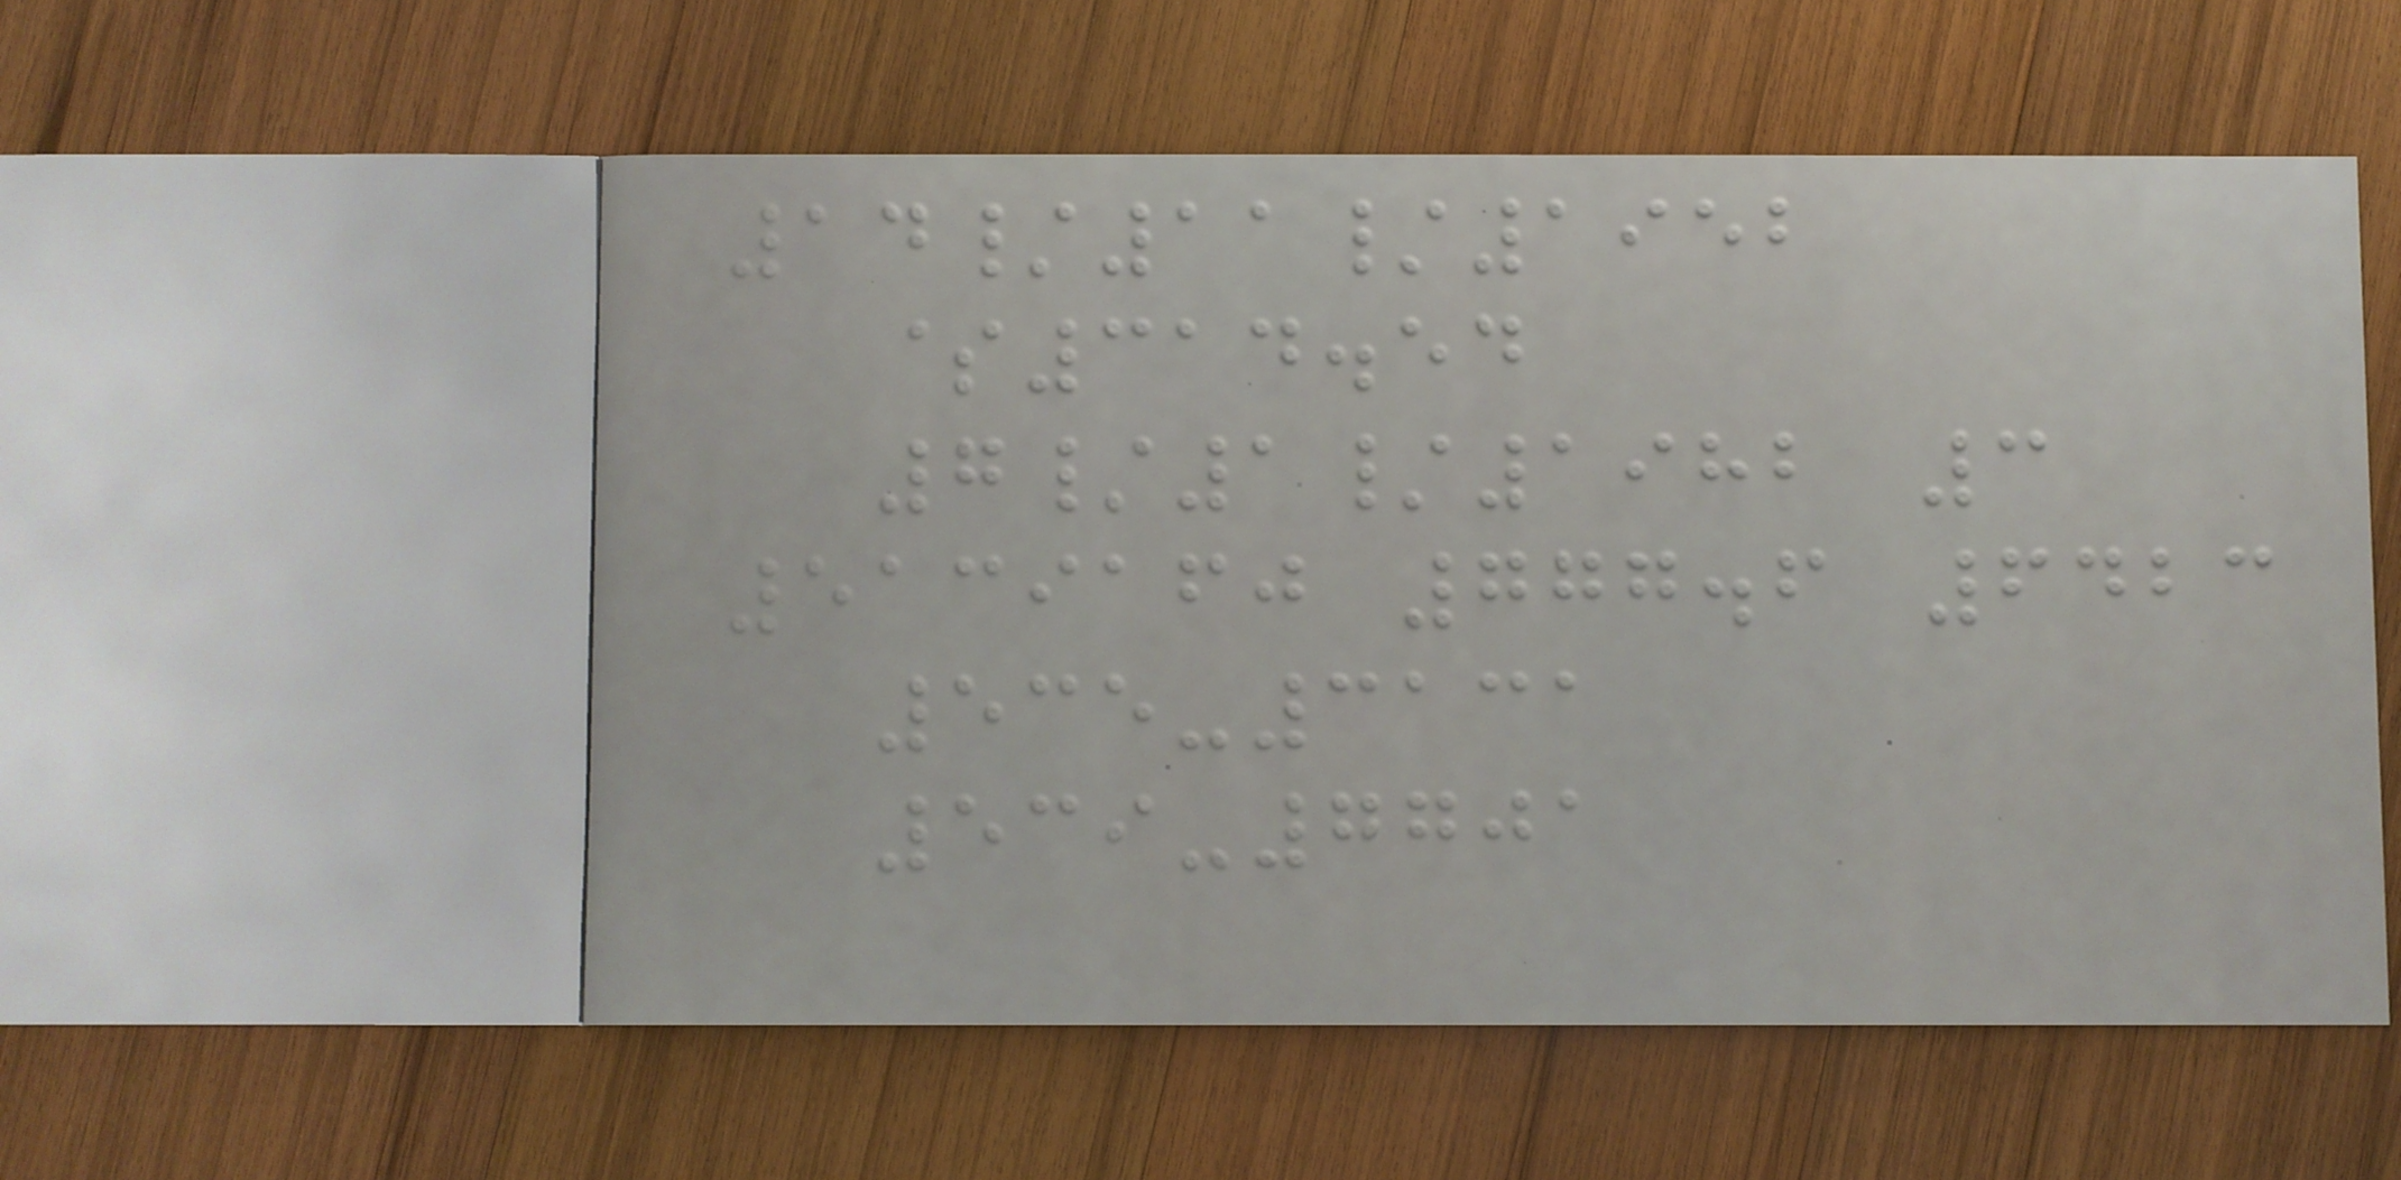14/11/1952
$314.54
7/1/1982 3
5139160 777.6 6423
535-3131
539-7701
